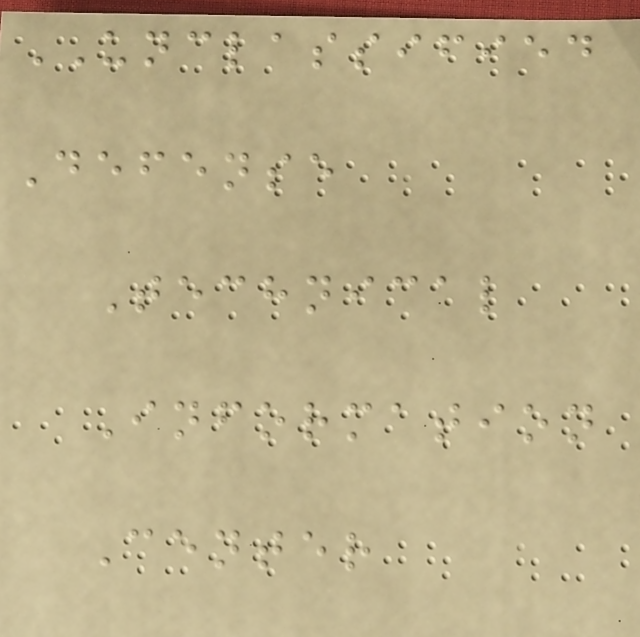UNCLASSIFIED
Defense
Technical
Information
Center
